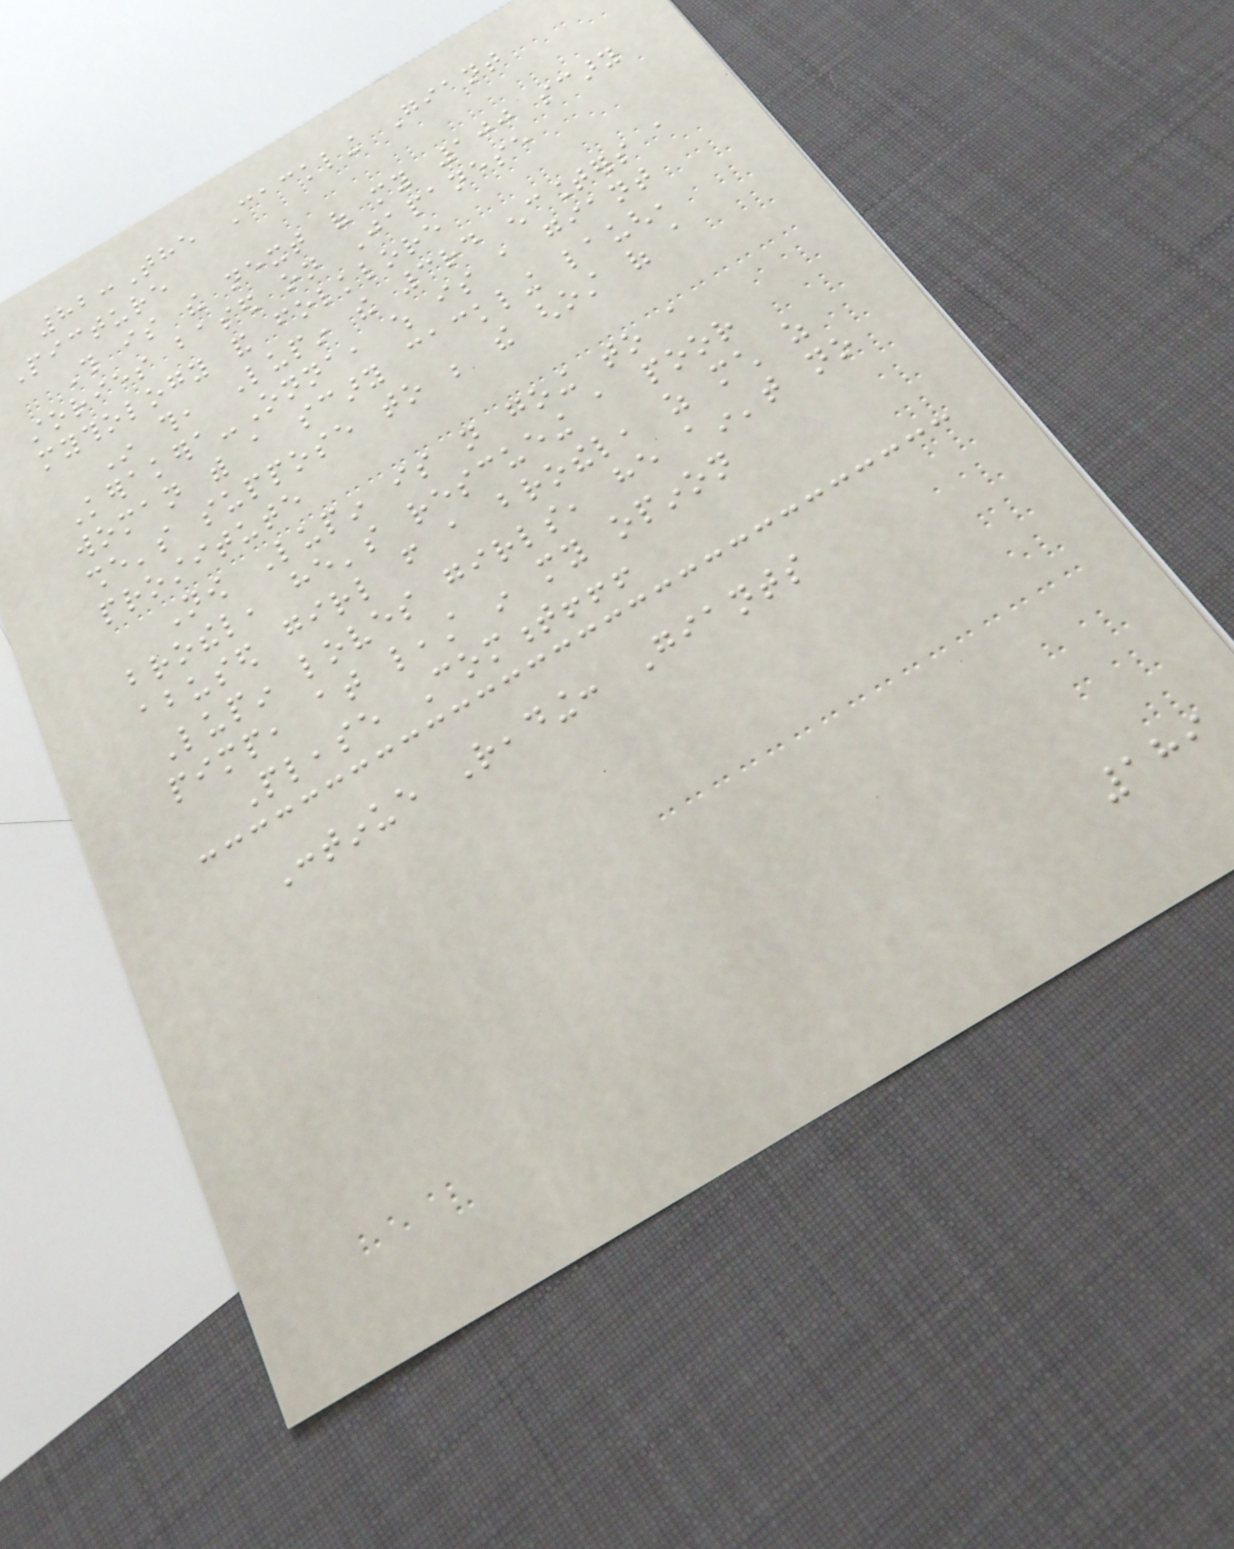82:The Cackling Giant
Picture
This is the next of my 100 scary
stories based on Japanese
mythology and folklore
In this, Lupin the 3rd encounters a
Kerakera-Onna, which is a giant
woman with a scary cackling laugh,
she's suppose to be the ghost of a
prostitute
Now Lupin is not going to a
brothel, he's rescueing a poor
abused girl from a brothel, as much as
Lupin loves girls, he ain't no
pimp, at least in my opinon
Please Comment!!!
Continue Reading: Giants
189
